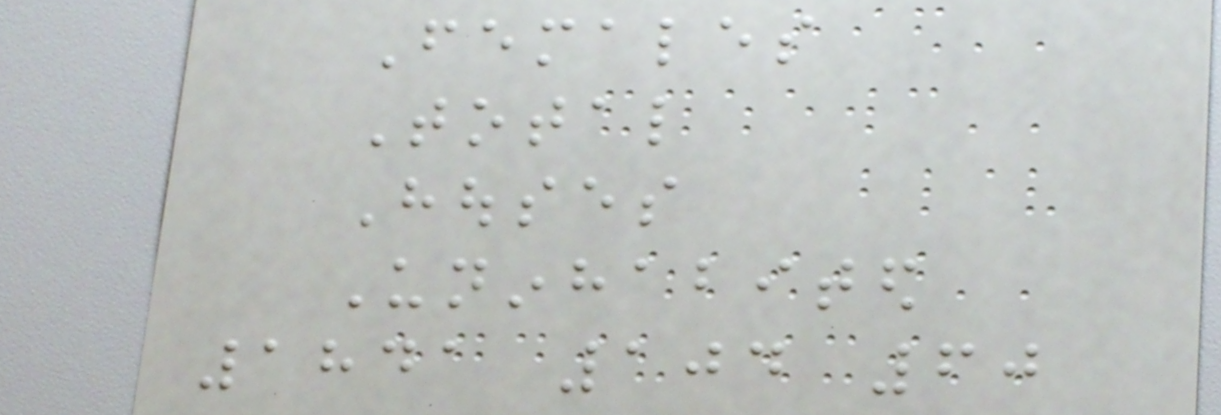Females
Total
Houses
Uninhabited
1841 104 60
